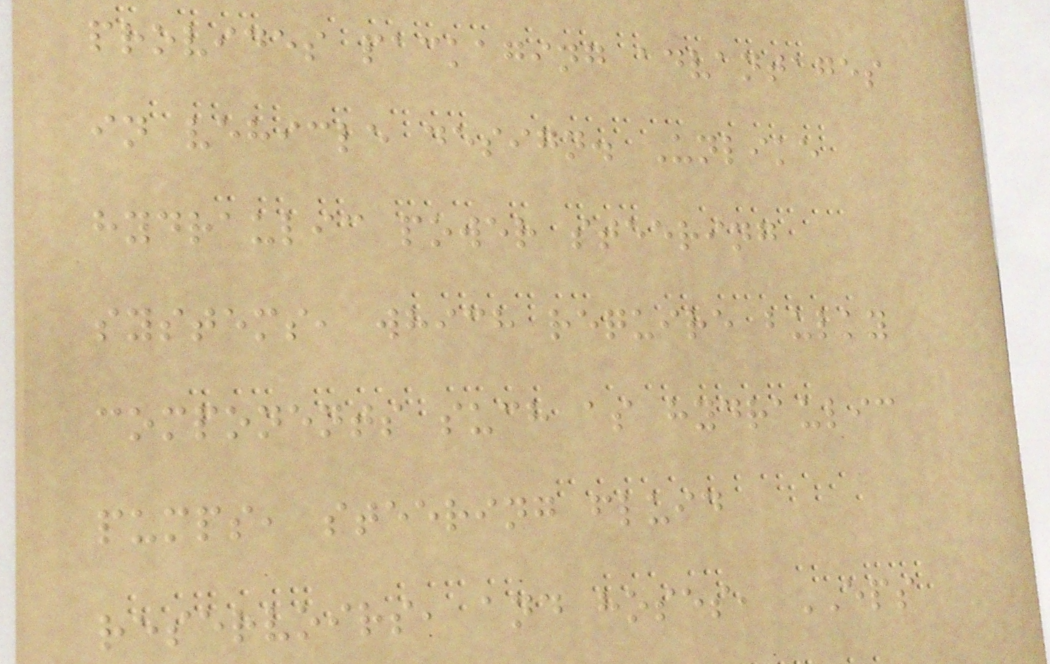provides packaging advantages
in vehicle design. Unlike
hydraulic power steering
systems, which require bulky
components such as hydraulic
pumps, steering fluid
reservoirs, and hoses, EPS
